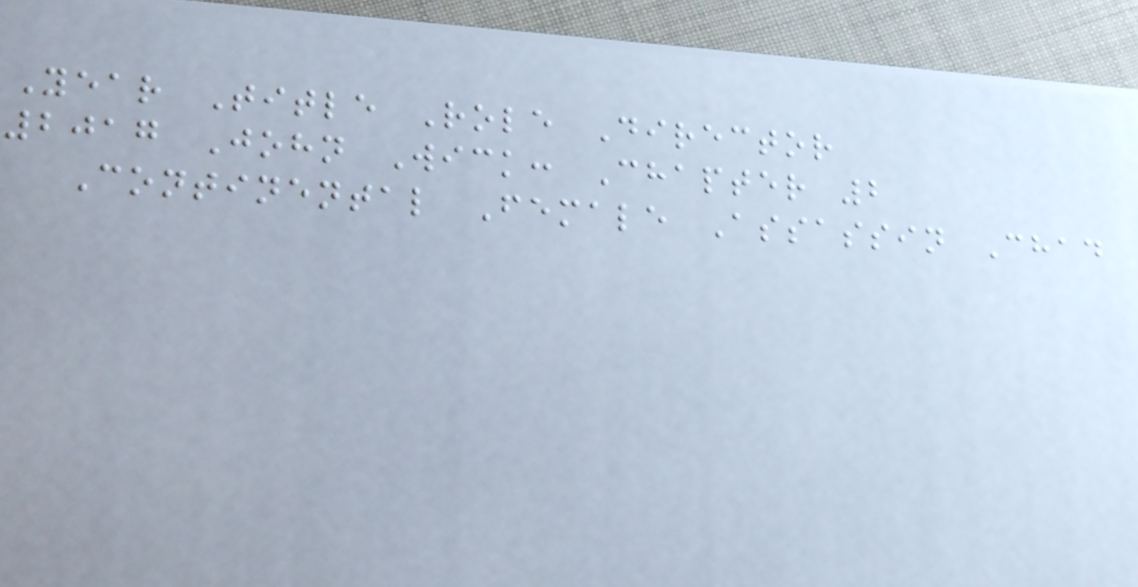Year Title Role Director
2017 John Wick: Chapter 2
Continental Female Assassin Chad
